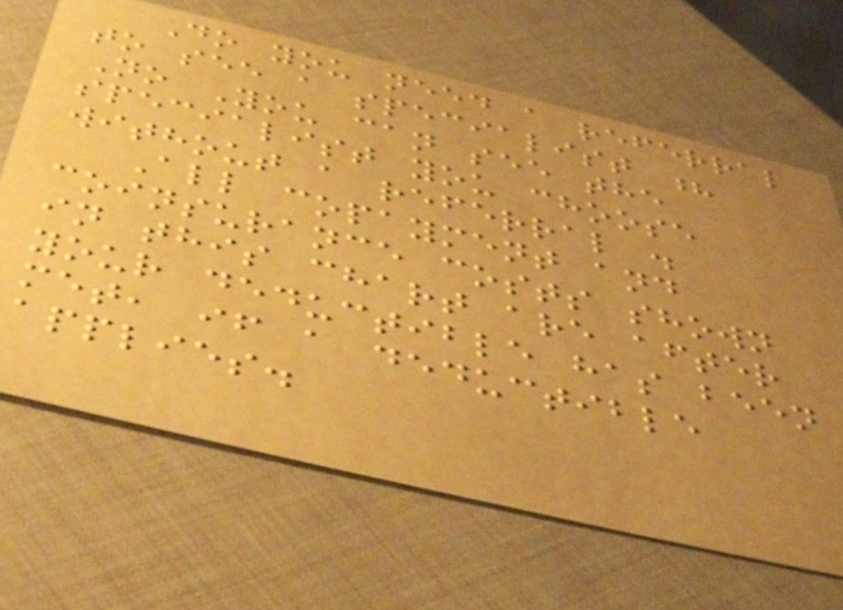Do you need a referral
to see a specialist ?
No You can see the
specialist you choose
without a referral .
All copayment and
coinsurance costs shown
in this chart are after
your deductible has been
met, if a deductible
applies.
